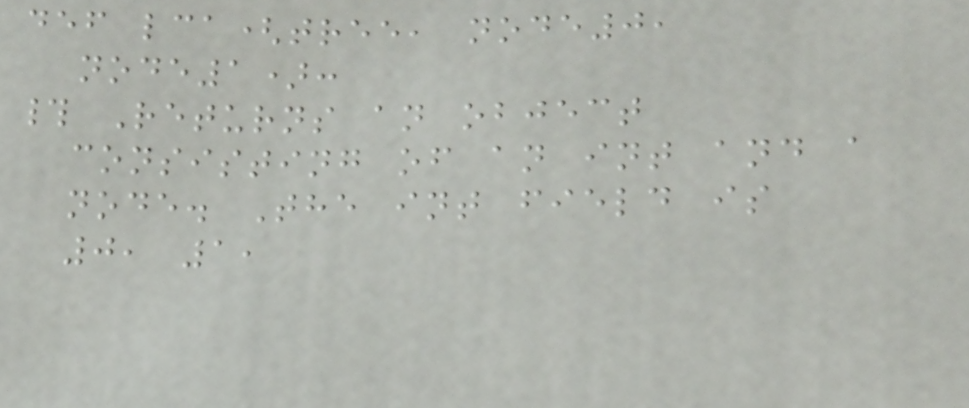def lca(tree, node0,
node1):
# Returns an object
consisting of an int and a
node. The int field is
0, 1,
